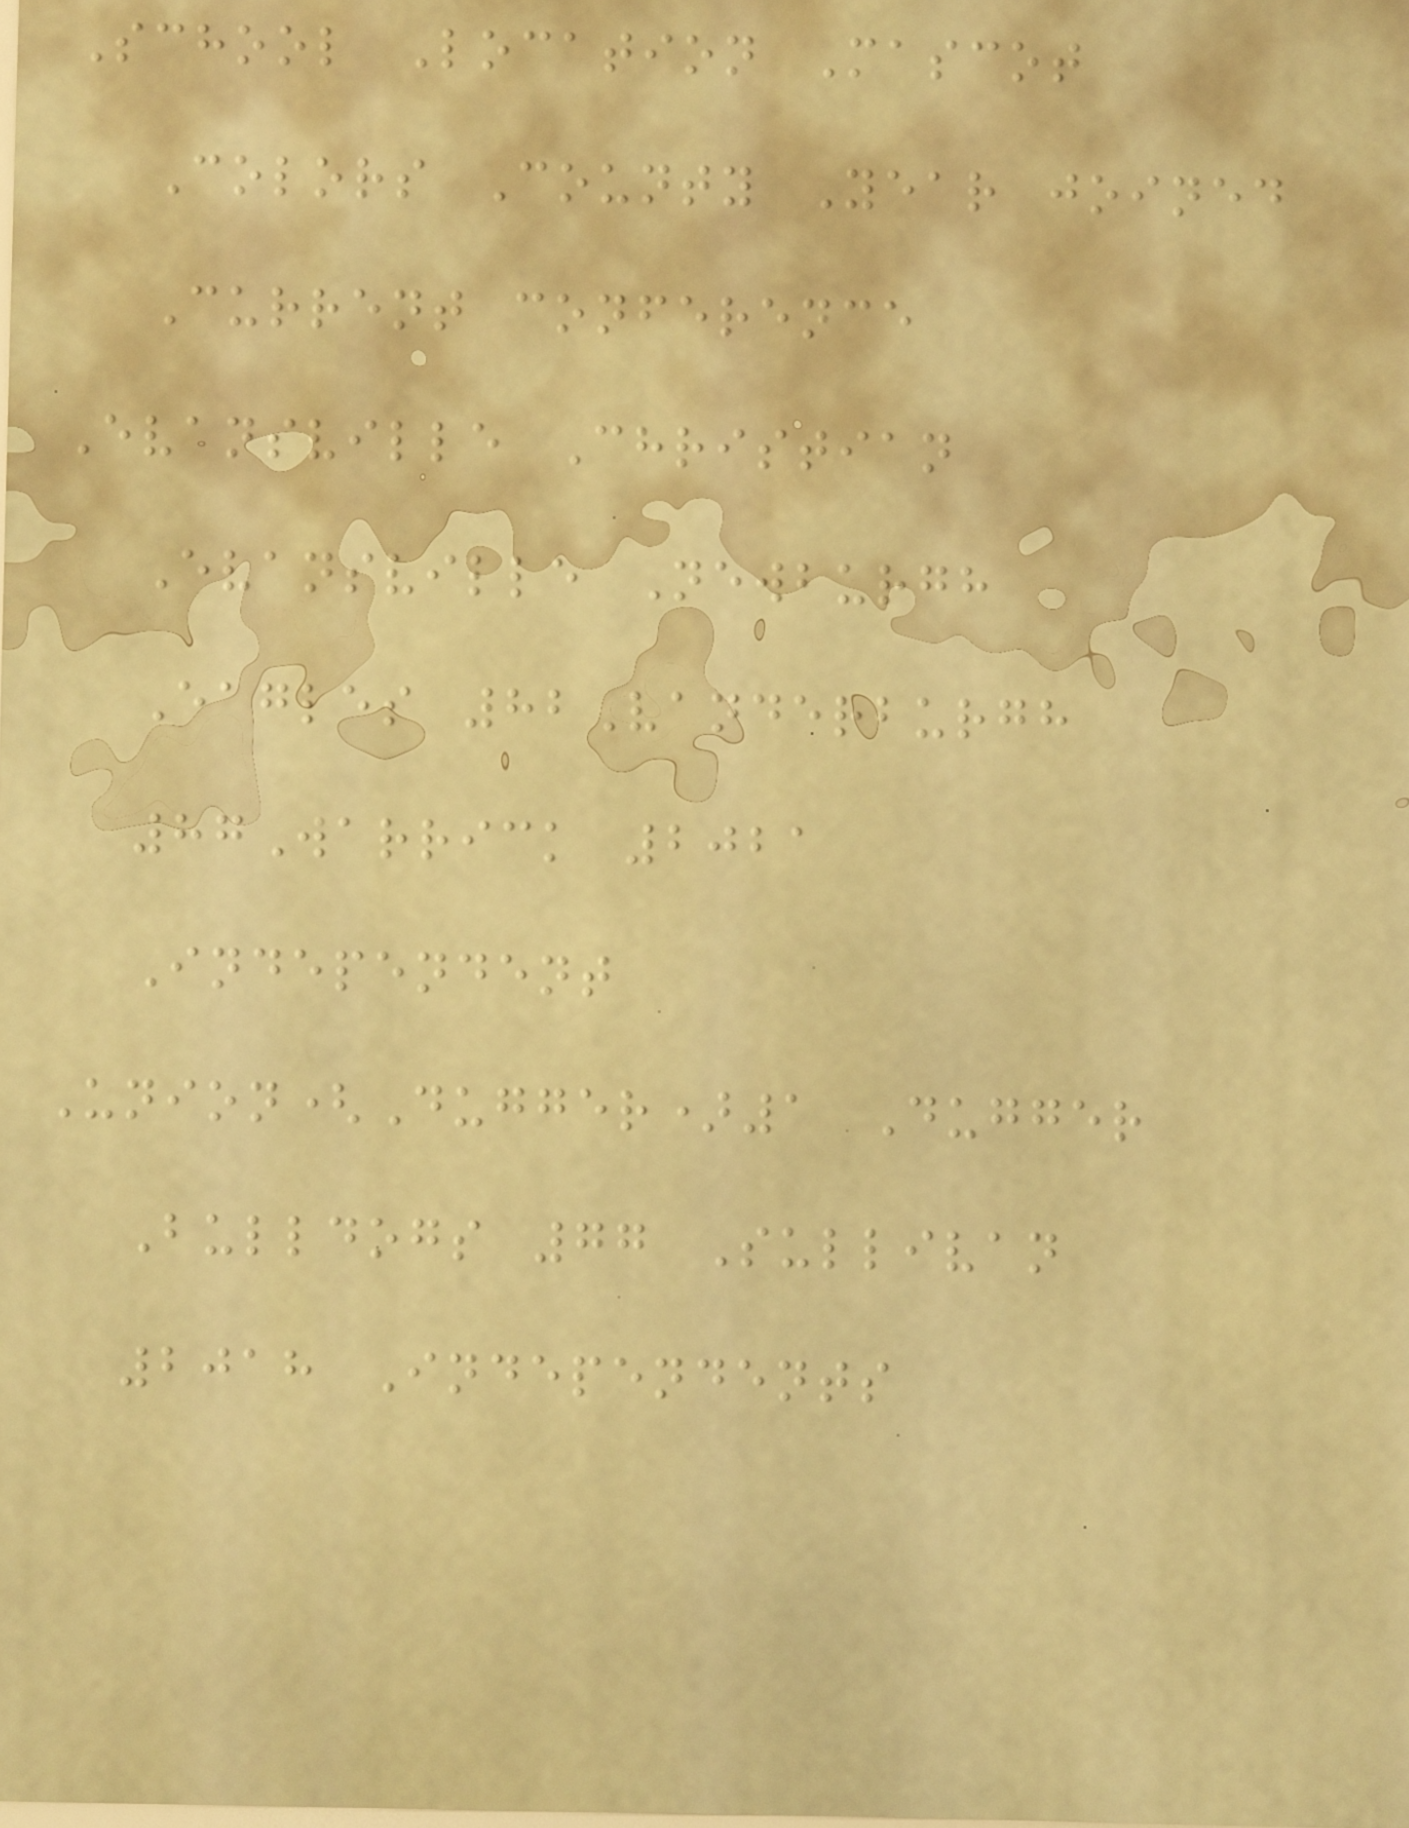School Location Mascot
Colors County Year joined
Current conference
Evansville Christian
Evansville Newburgh
Eagles 82Vanderburgh
87Warrick 2021
Independent
Union(Dugger)1 Dugger
Bulldogs 77 Sullivan
2018 Independents
